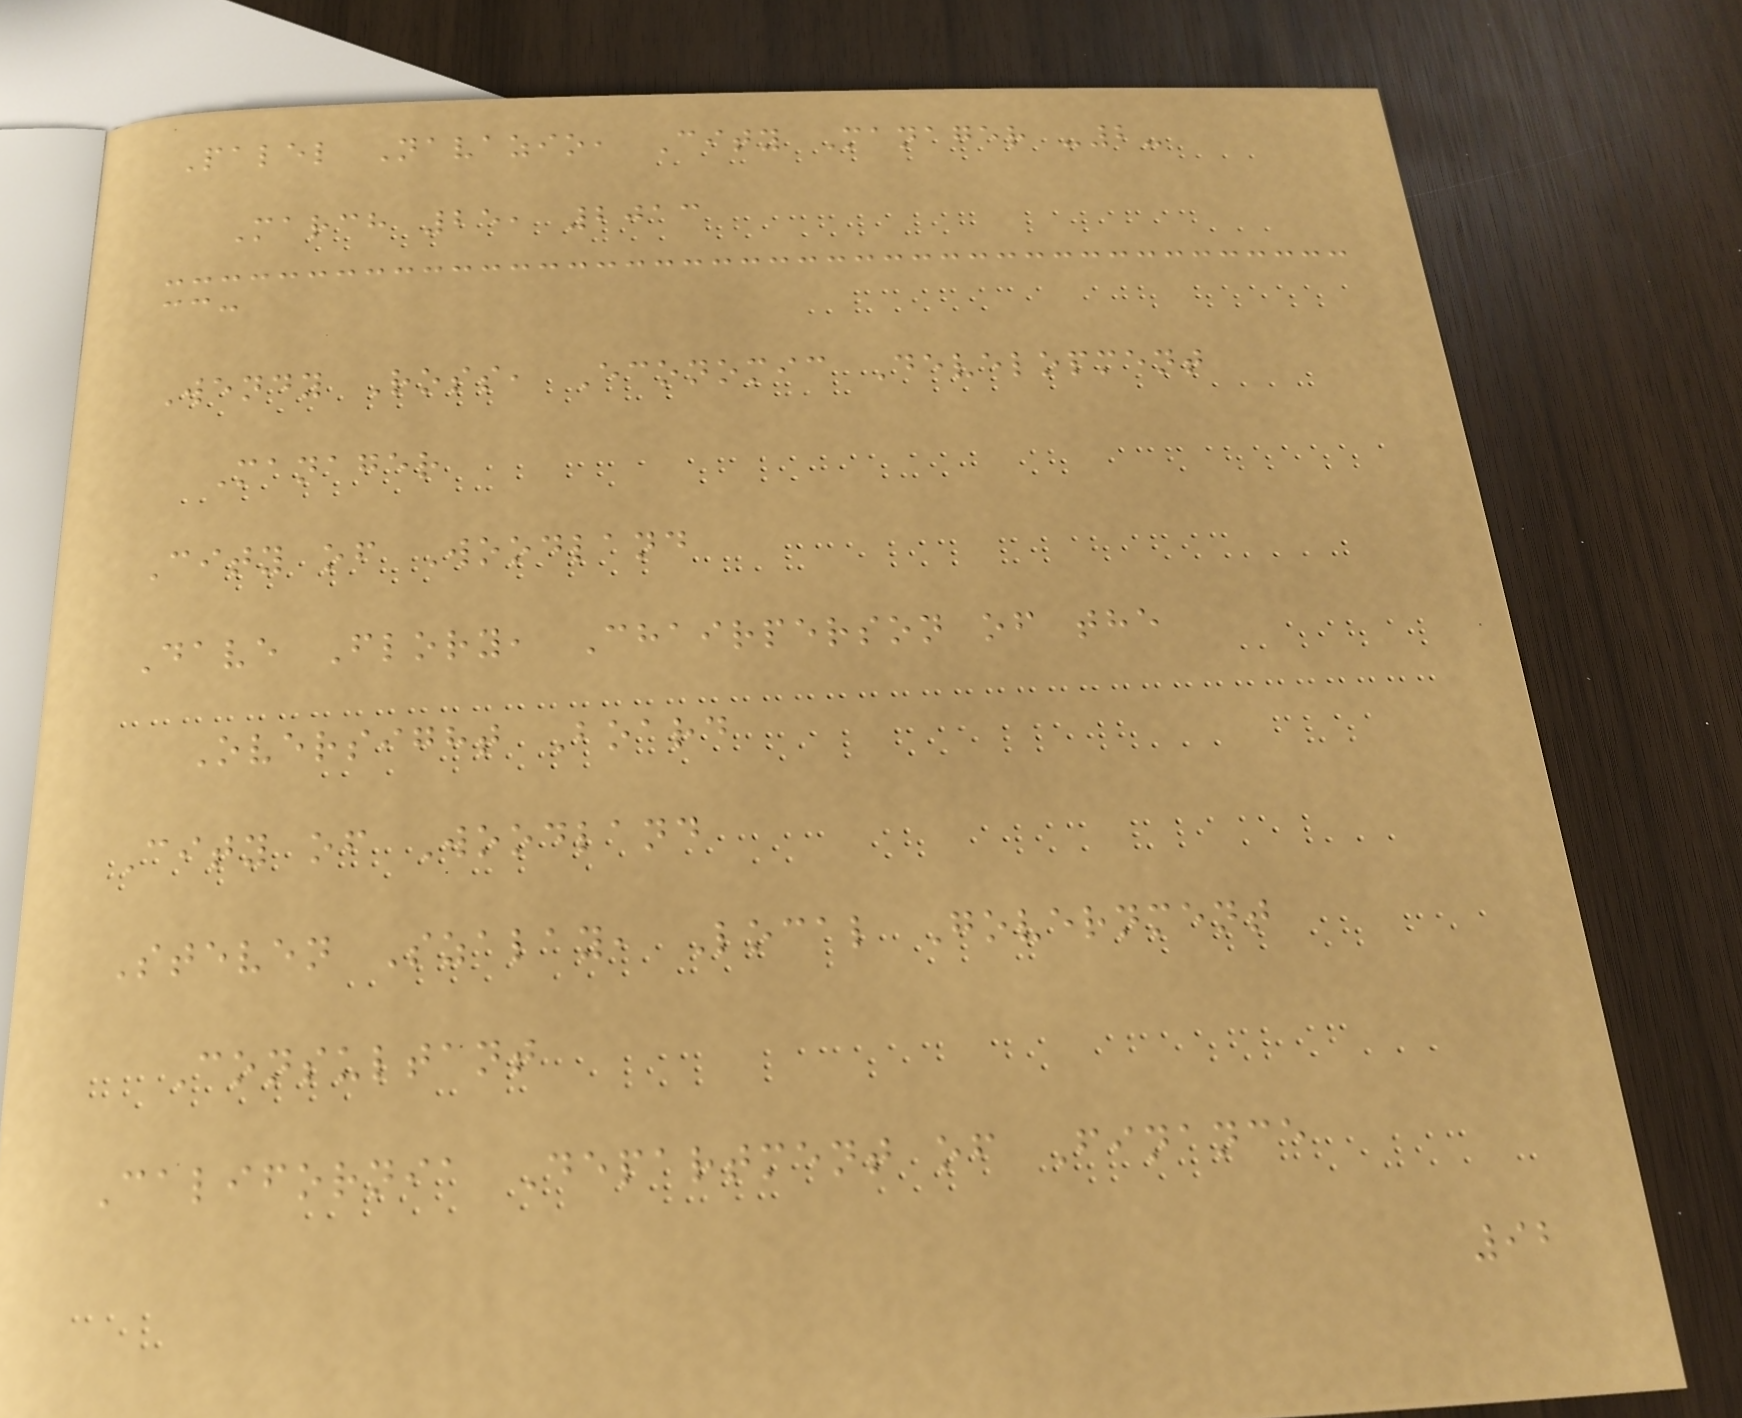Palel Navazio, City Manager -2-
March 25, 2013
cc:
Wendy Ross, Economic Development
Manager
City of Woodland
Dave Flory, Chairperson of the
Oversight Board
City of Woodland
Steven Szalay, Local Government
Consultant
California Department of Finance
92
